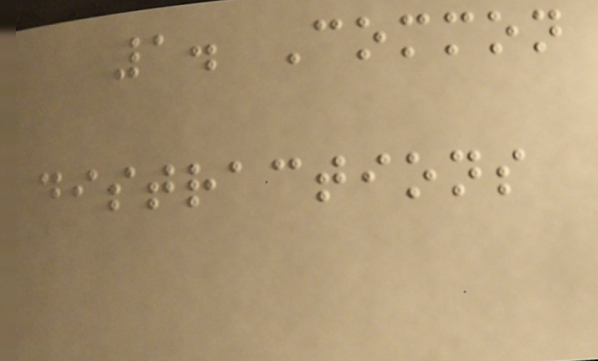1. Common
distractions
